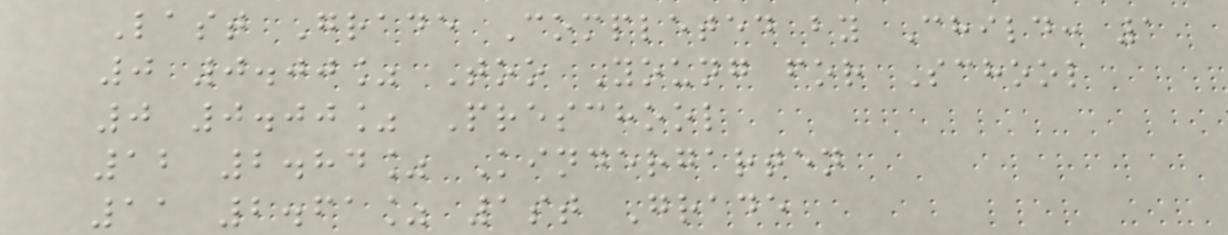Last Grade Completed by Child: 1
0 0.00% Too Young for School
0 0.00% Preschool
12 2.84% Kindergarten
11 2.61% 1st Grade
